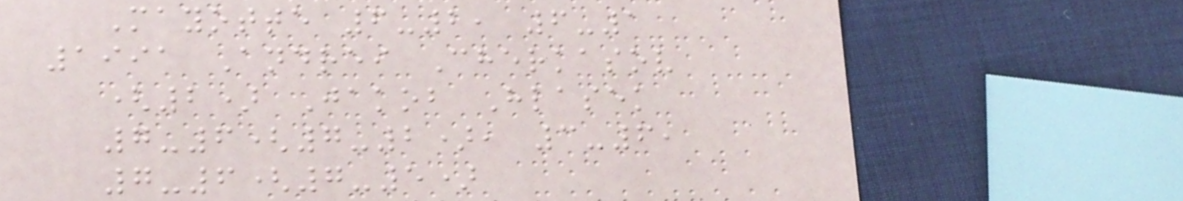Mayotte 6-2, 6-1
1991 Andrei Cherkasov
(2) Jakob Hlasek
7-6(7-2), 3-6,
7-6(7-5)
